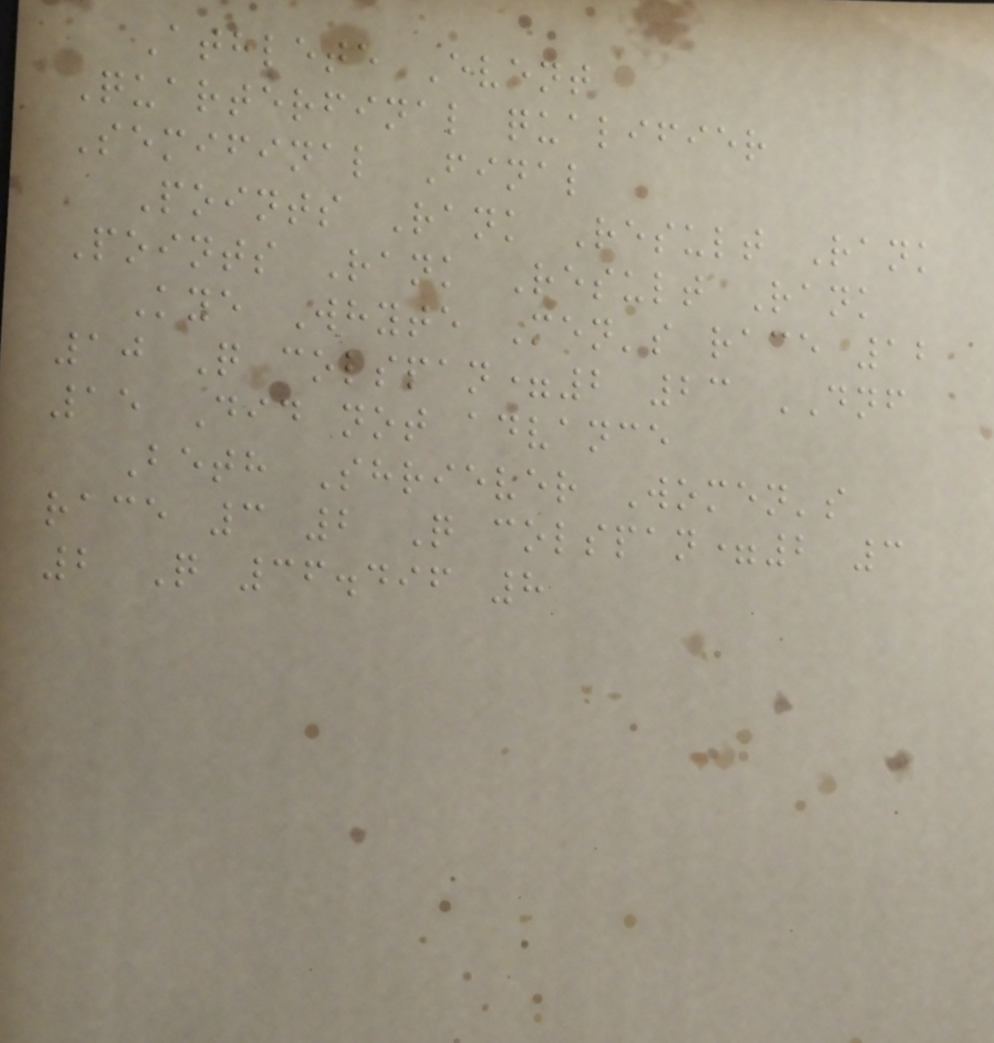Athlete Event
Quarterfinal qualifier
Semifinal Final
Points Rank Result Rank
Points Rank Result Rank
Kye Whyte Men's race 12
10 Q colspan=2 23 DNF
15 Did not advance
Beth Shriever Women's
race 3 2 Q colspan=2 3
2 Q 36.496 8
